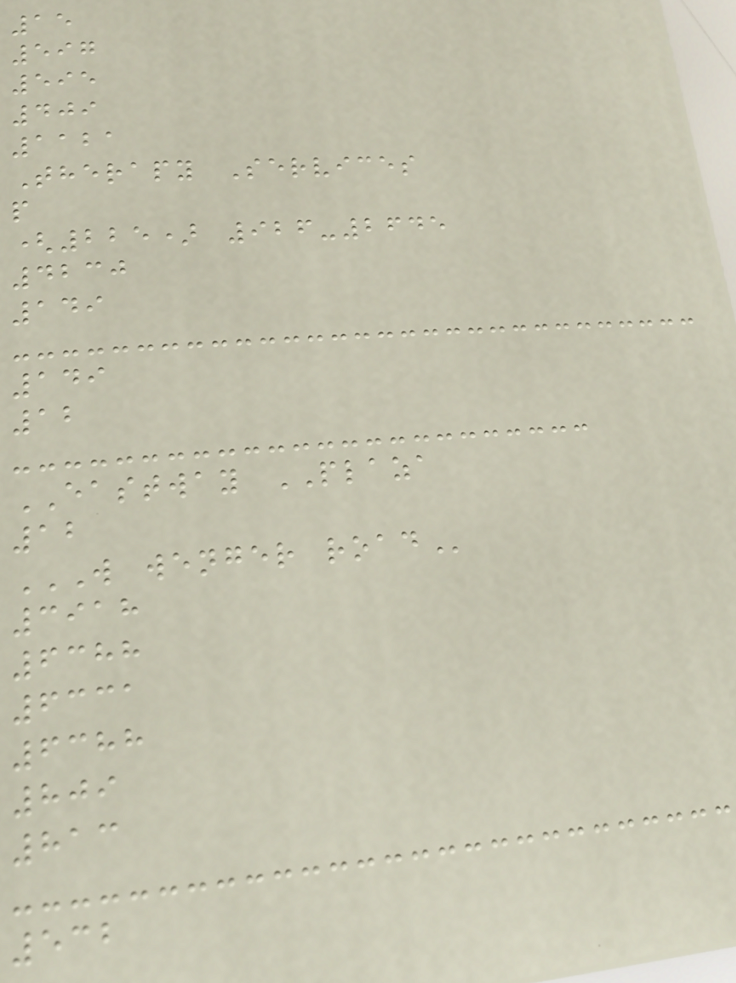15
597
595
409
1121
Therapy Services
p
(225) 926-2645
4230
149
149
12
EASTWAY PLAZA
12
W WENGER ROAD
3918
6388
6331
6388
809
813
532
